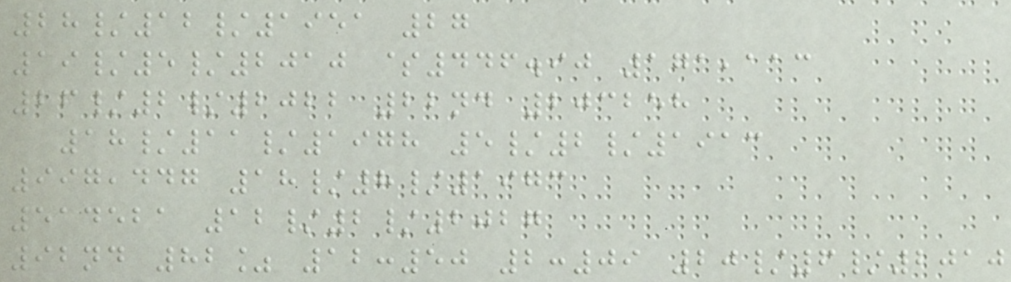28/12/1951 27
19/5/2010 $446.90 171,113
26/2/2022 22nd 203258
18/11/1978 5/2/1913
997,447 18/8/1973
514521 12/2/2027
92nd 82% 12:50 2:09 20/6/2010
